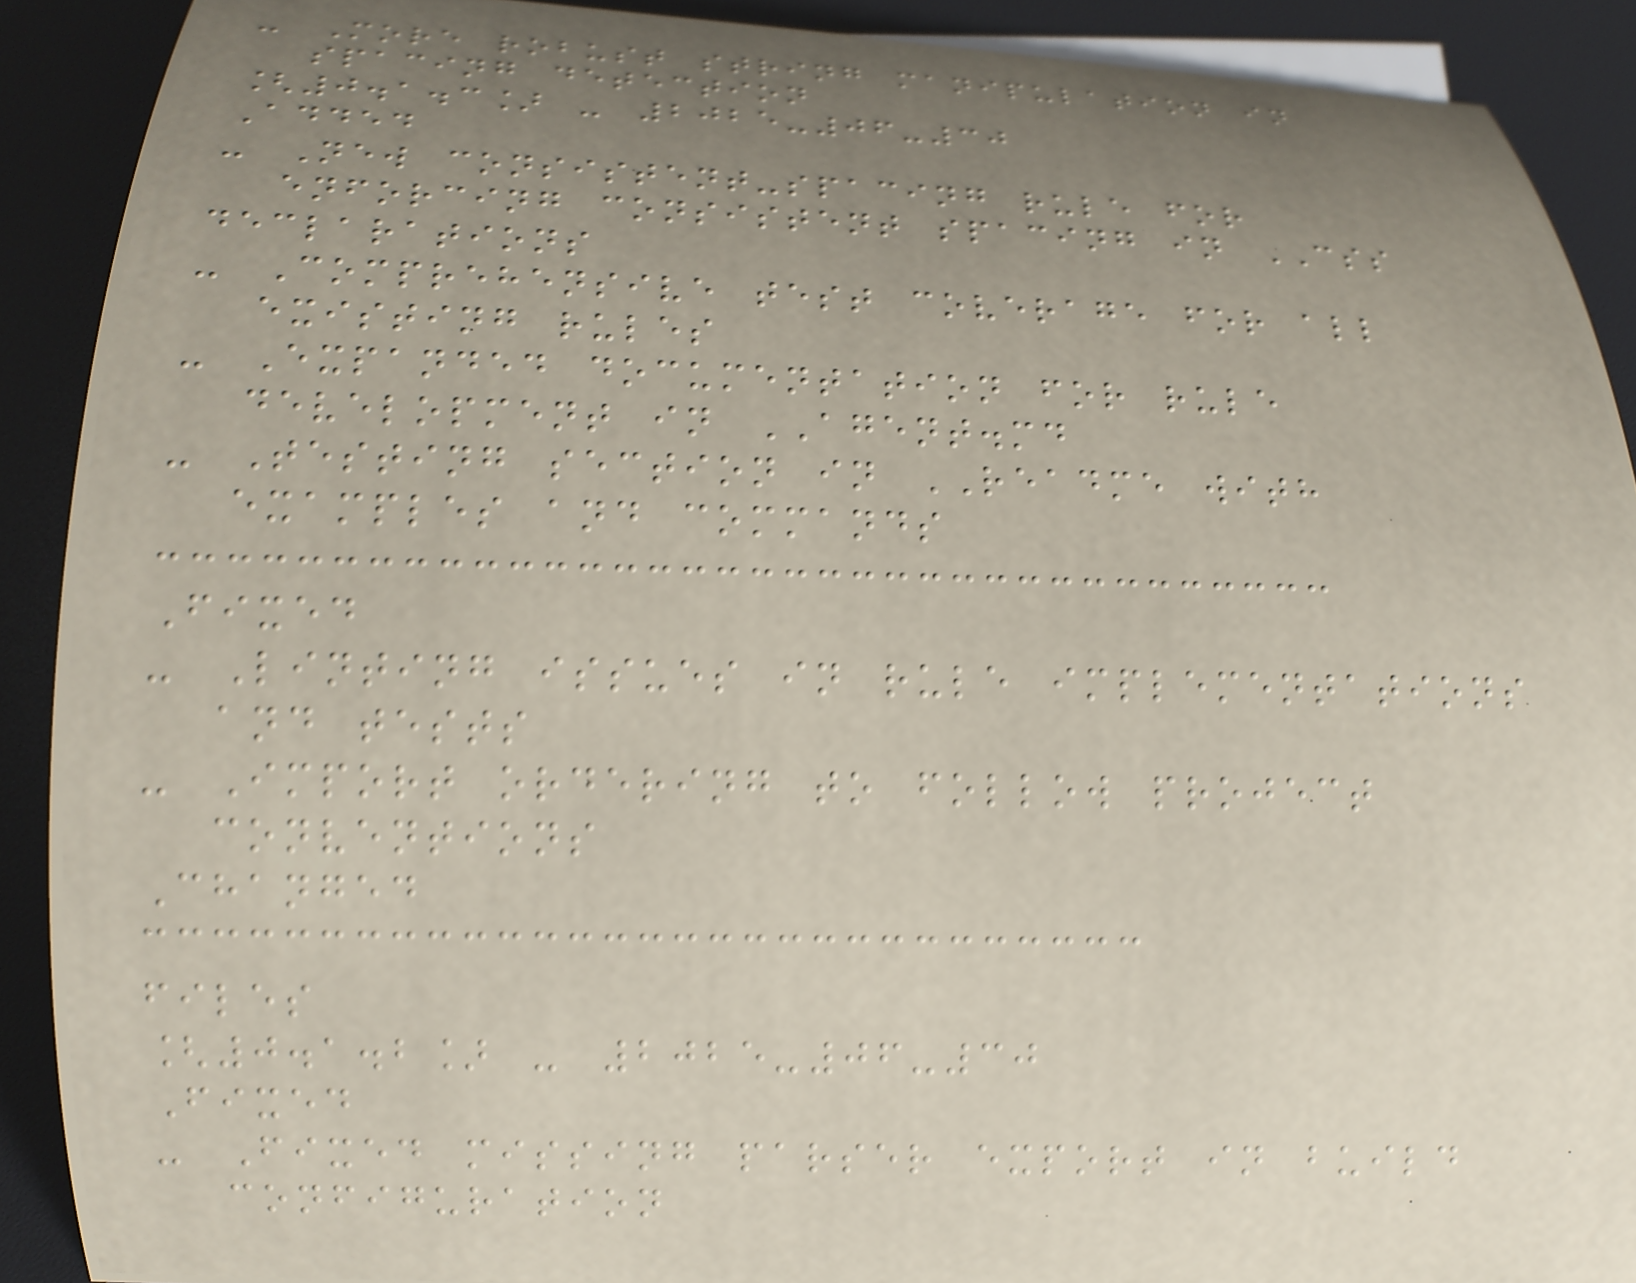- More robust string manipulation in
spacing detection
[0.1.3] - 2025-06-30
Added
- New consistent-spacing rule for
enforcing consistent spacing in CSS
declarations
- Comprehensive test coverage for all
existing rules
- Expanded documentation for rule
development in AGENT.md
- Testing section in README with
examples and commands
Fixed
- Linting issues in rule implementations
and tests
- Import ordering to follow project
conventions
Changed
files
[0.1.2] - 2025-06-30
Fixed
- Fixed missing parser export in build
configuration
